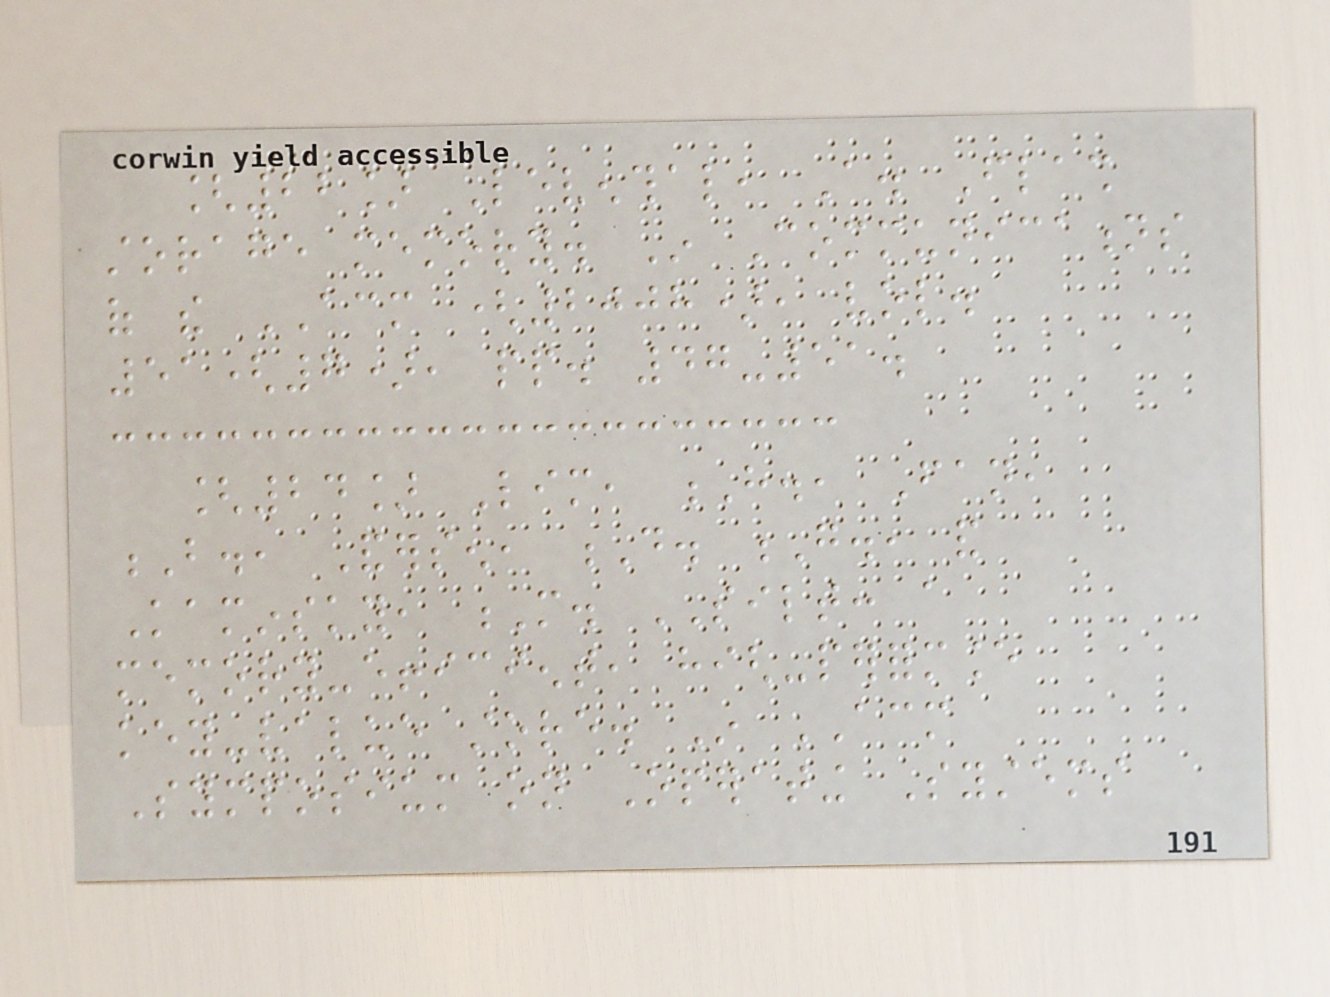[22] Leventhal, A. Flash
storage memory. In Communications
of the ACM (2008), vol.
51(7), pp. 47-51.
[24] Lim, H., Fan,
B., Andersen, D. G., and
Kaminsky, M. SILT: a
memory-efficient, high-performance
key-value store. In ACM
Symposium on Operating Systems
